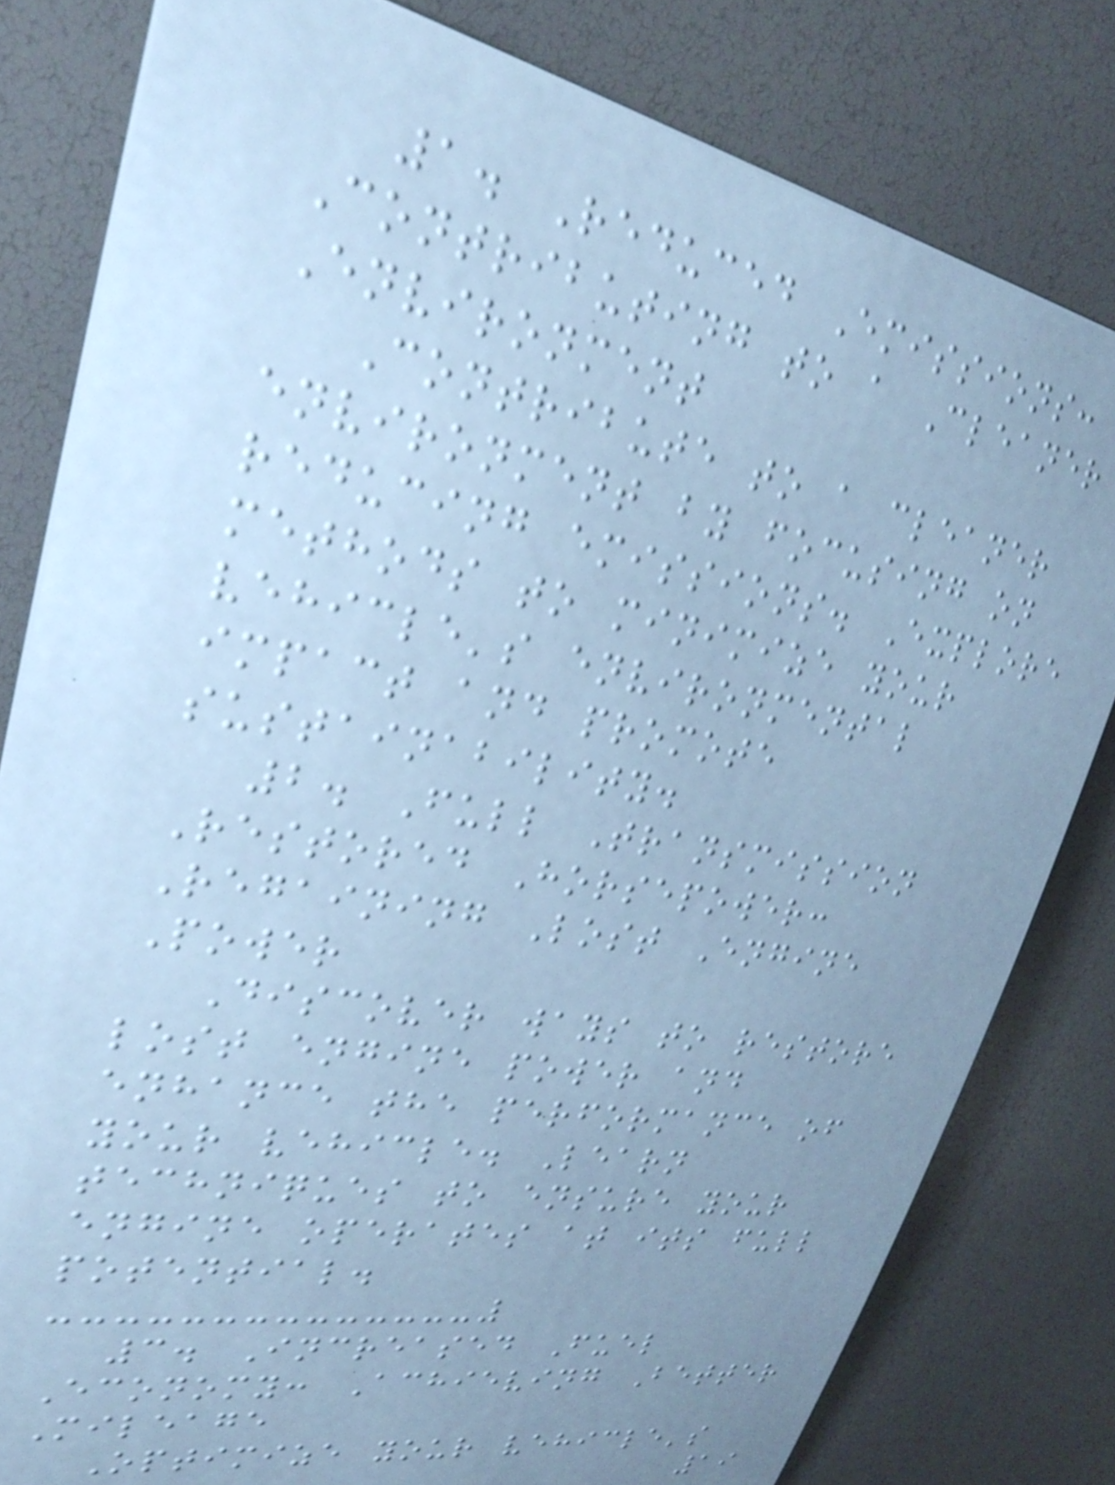1. Reduced Emissions:
Contributing to a Cleaner
Environment
Contribute to a cleaner
environment by focusing on
reducing emissions. Explore
methods to minimize your
vehicle's environmental
impact and promote
sustainability.
2. Full Transmission
Restored Horsepower:
Regaining Lost Engine
Power
Discover ways to restore
lost engine power and
enhance the performance of
your vehicle. Learn
techniques to ensure your
engine operates at its full
potential.
3. Increased Fuel
Economy: Achieving Better
Mileage
Optimize your vehicle's
19
